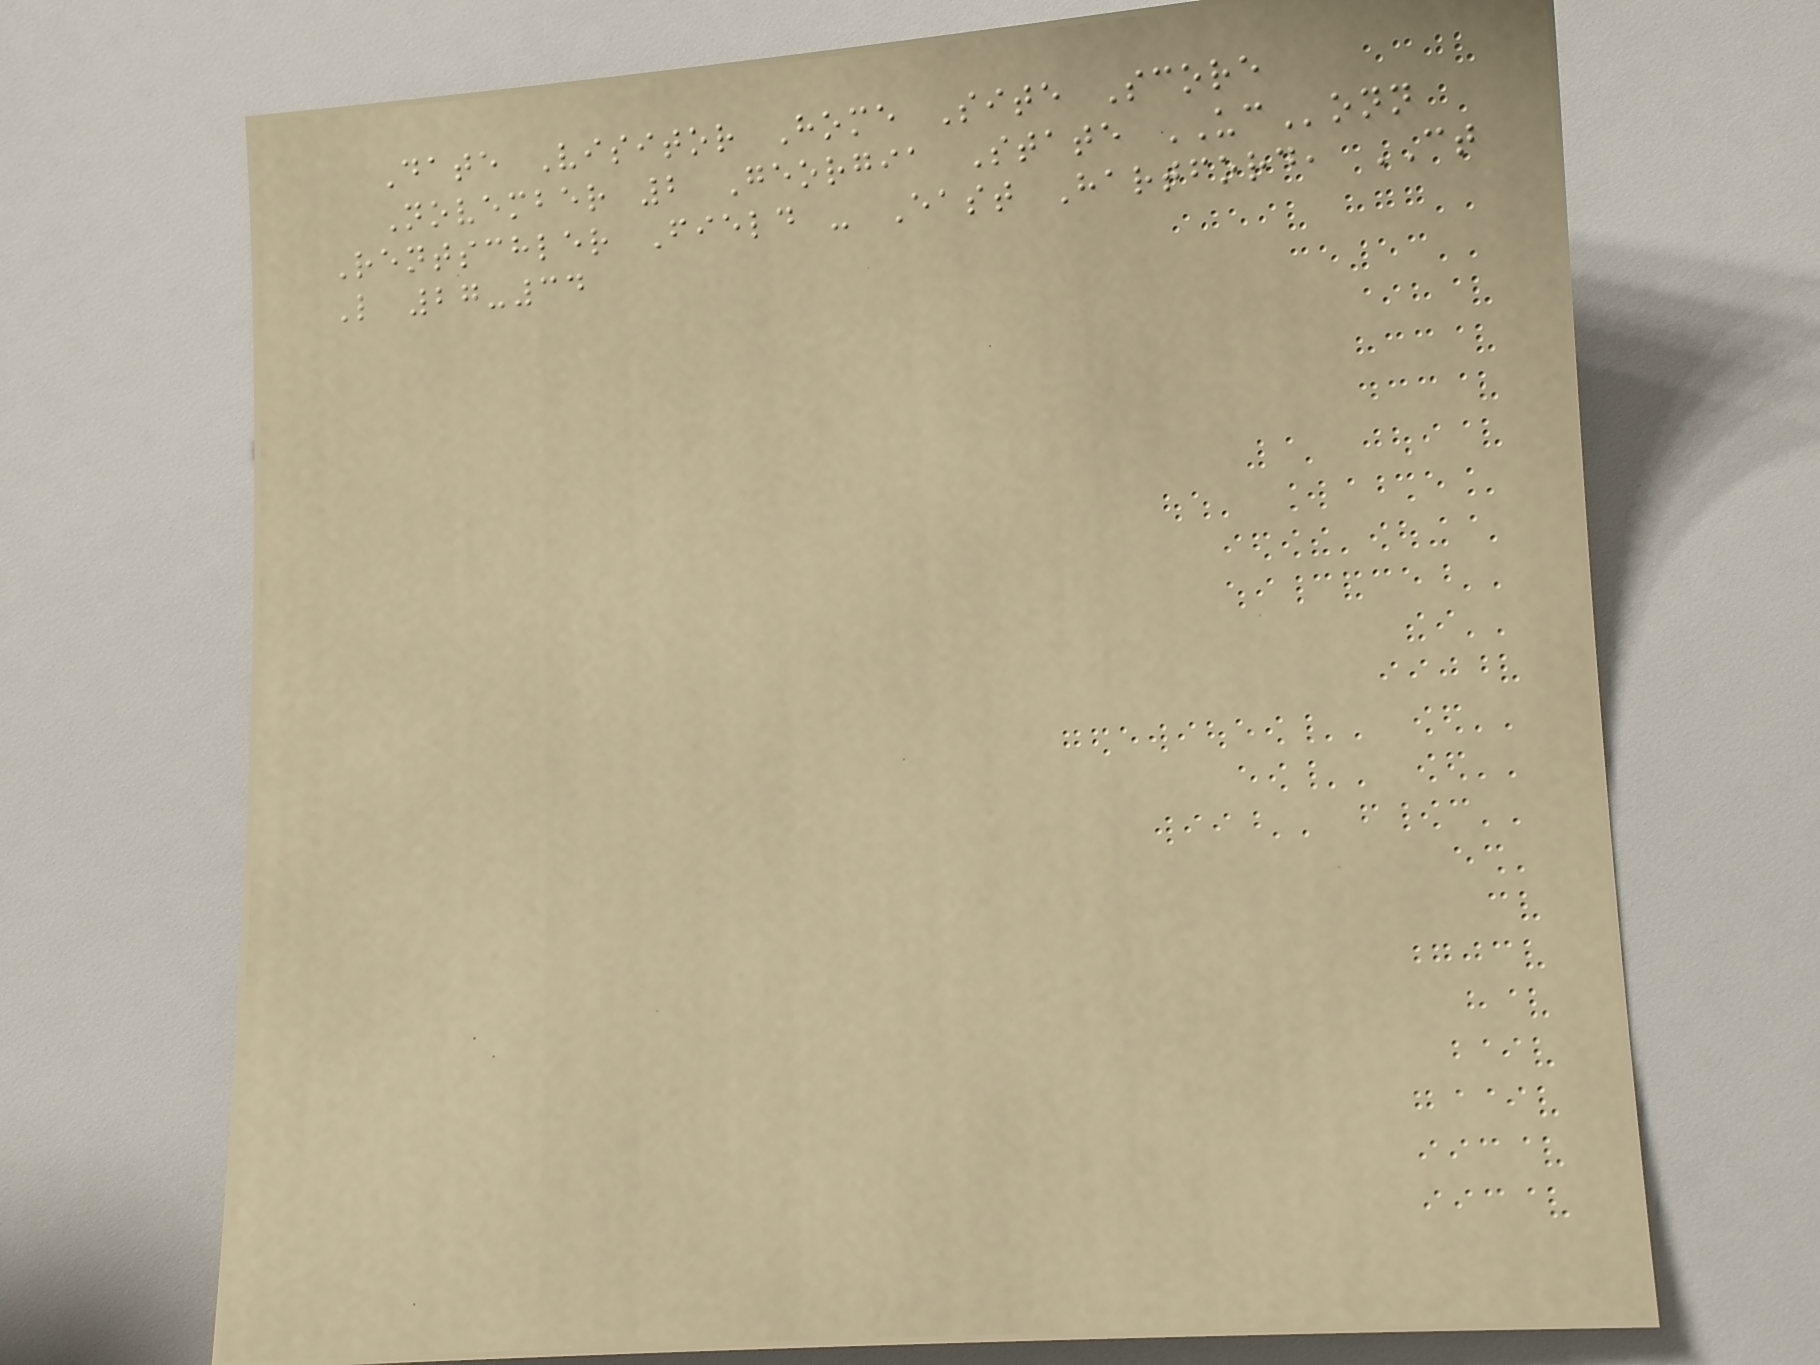Date Visitor Home Site Score
November 2 Georgia State UConn
Rentschler Field - East Hartford, CT
L 27-34
